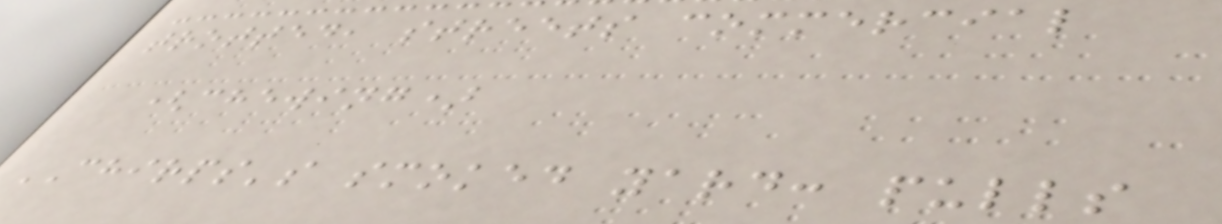trotted, streets commercial
(chewing)
CHIRPS's smoked yard: pulls
